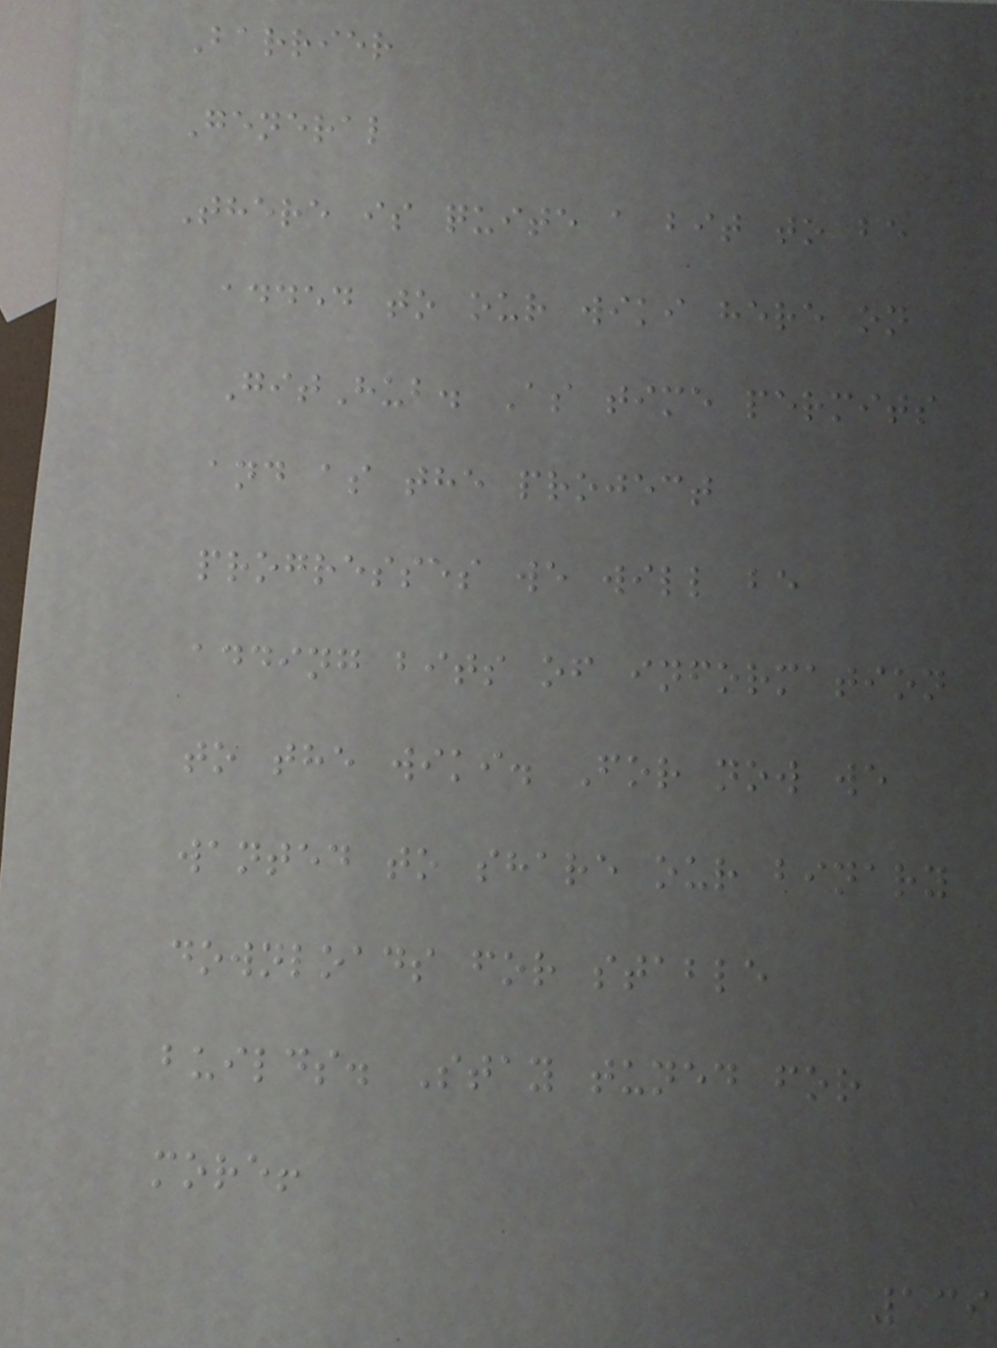Barrier
General
There is quite a bit to be
added to our wiki here on
GitHub. As time permits
and as the project
progresses we will be
adding bits of information
to the wiki. For now we
wanted to share our binary
downloads for stable
builds. Stay tuned for
more!
139
